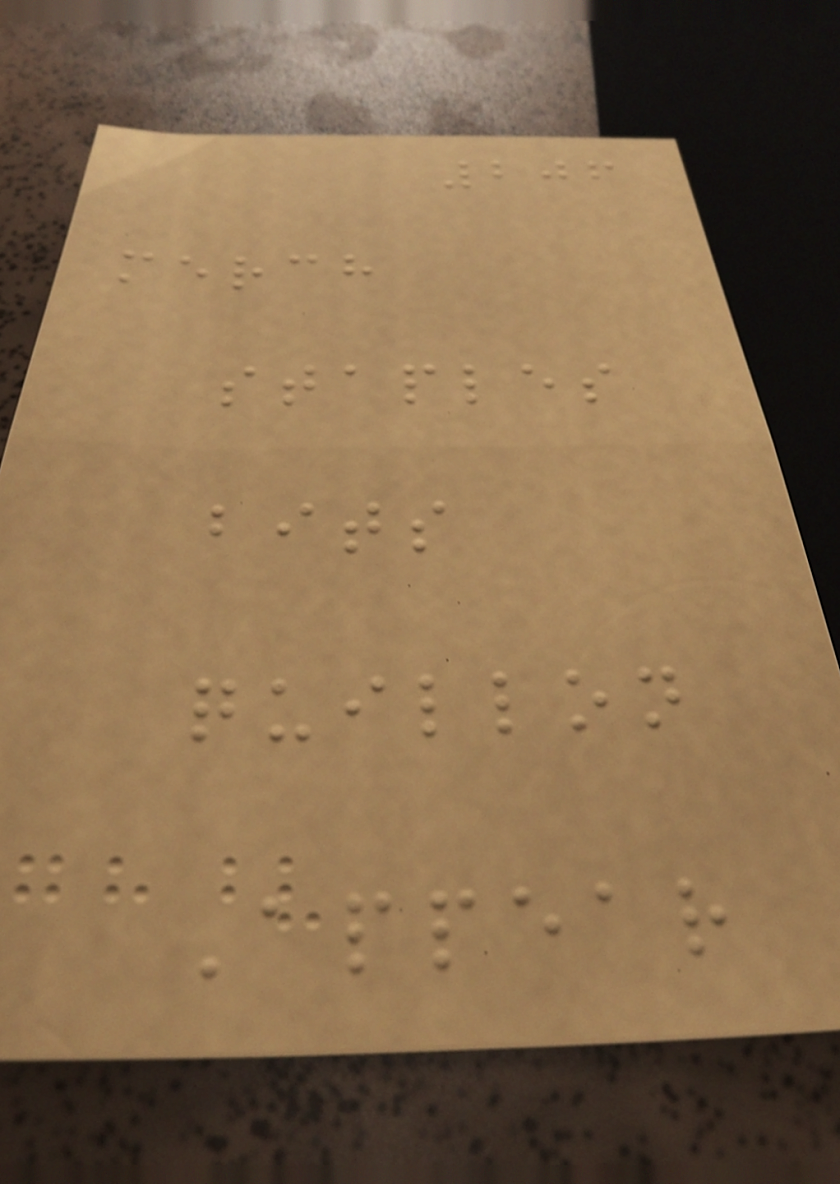206
merch
staples
bits
quillon
Appear
